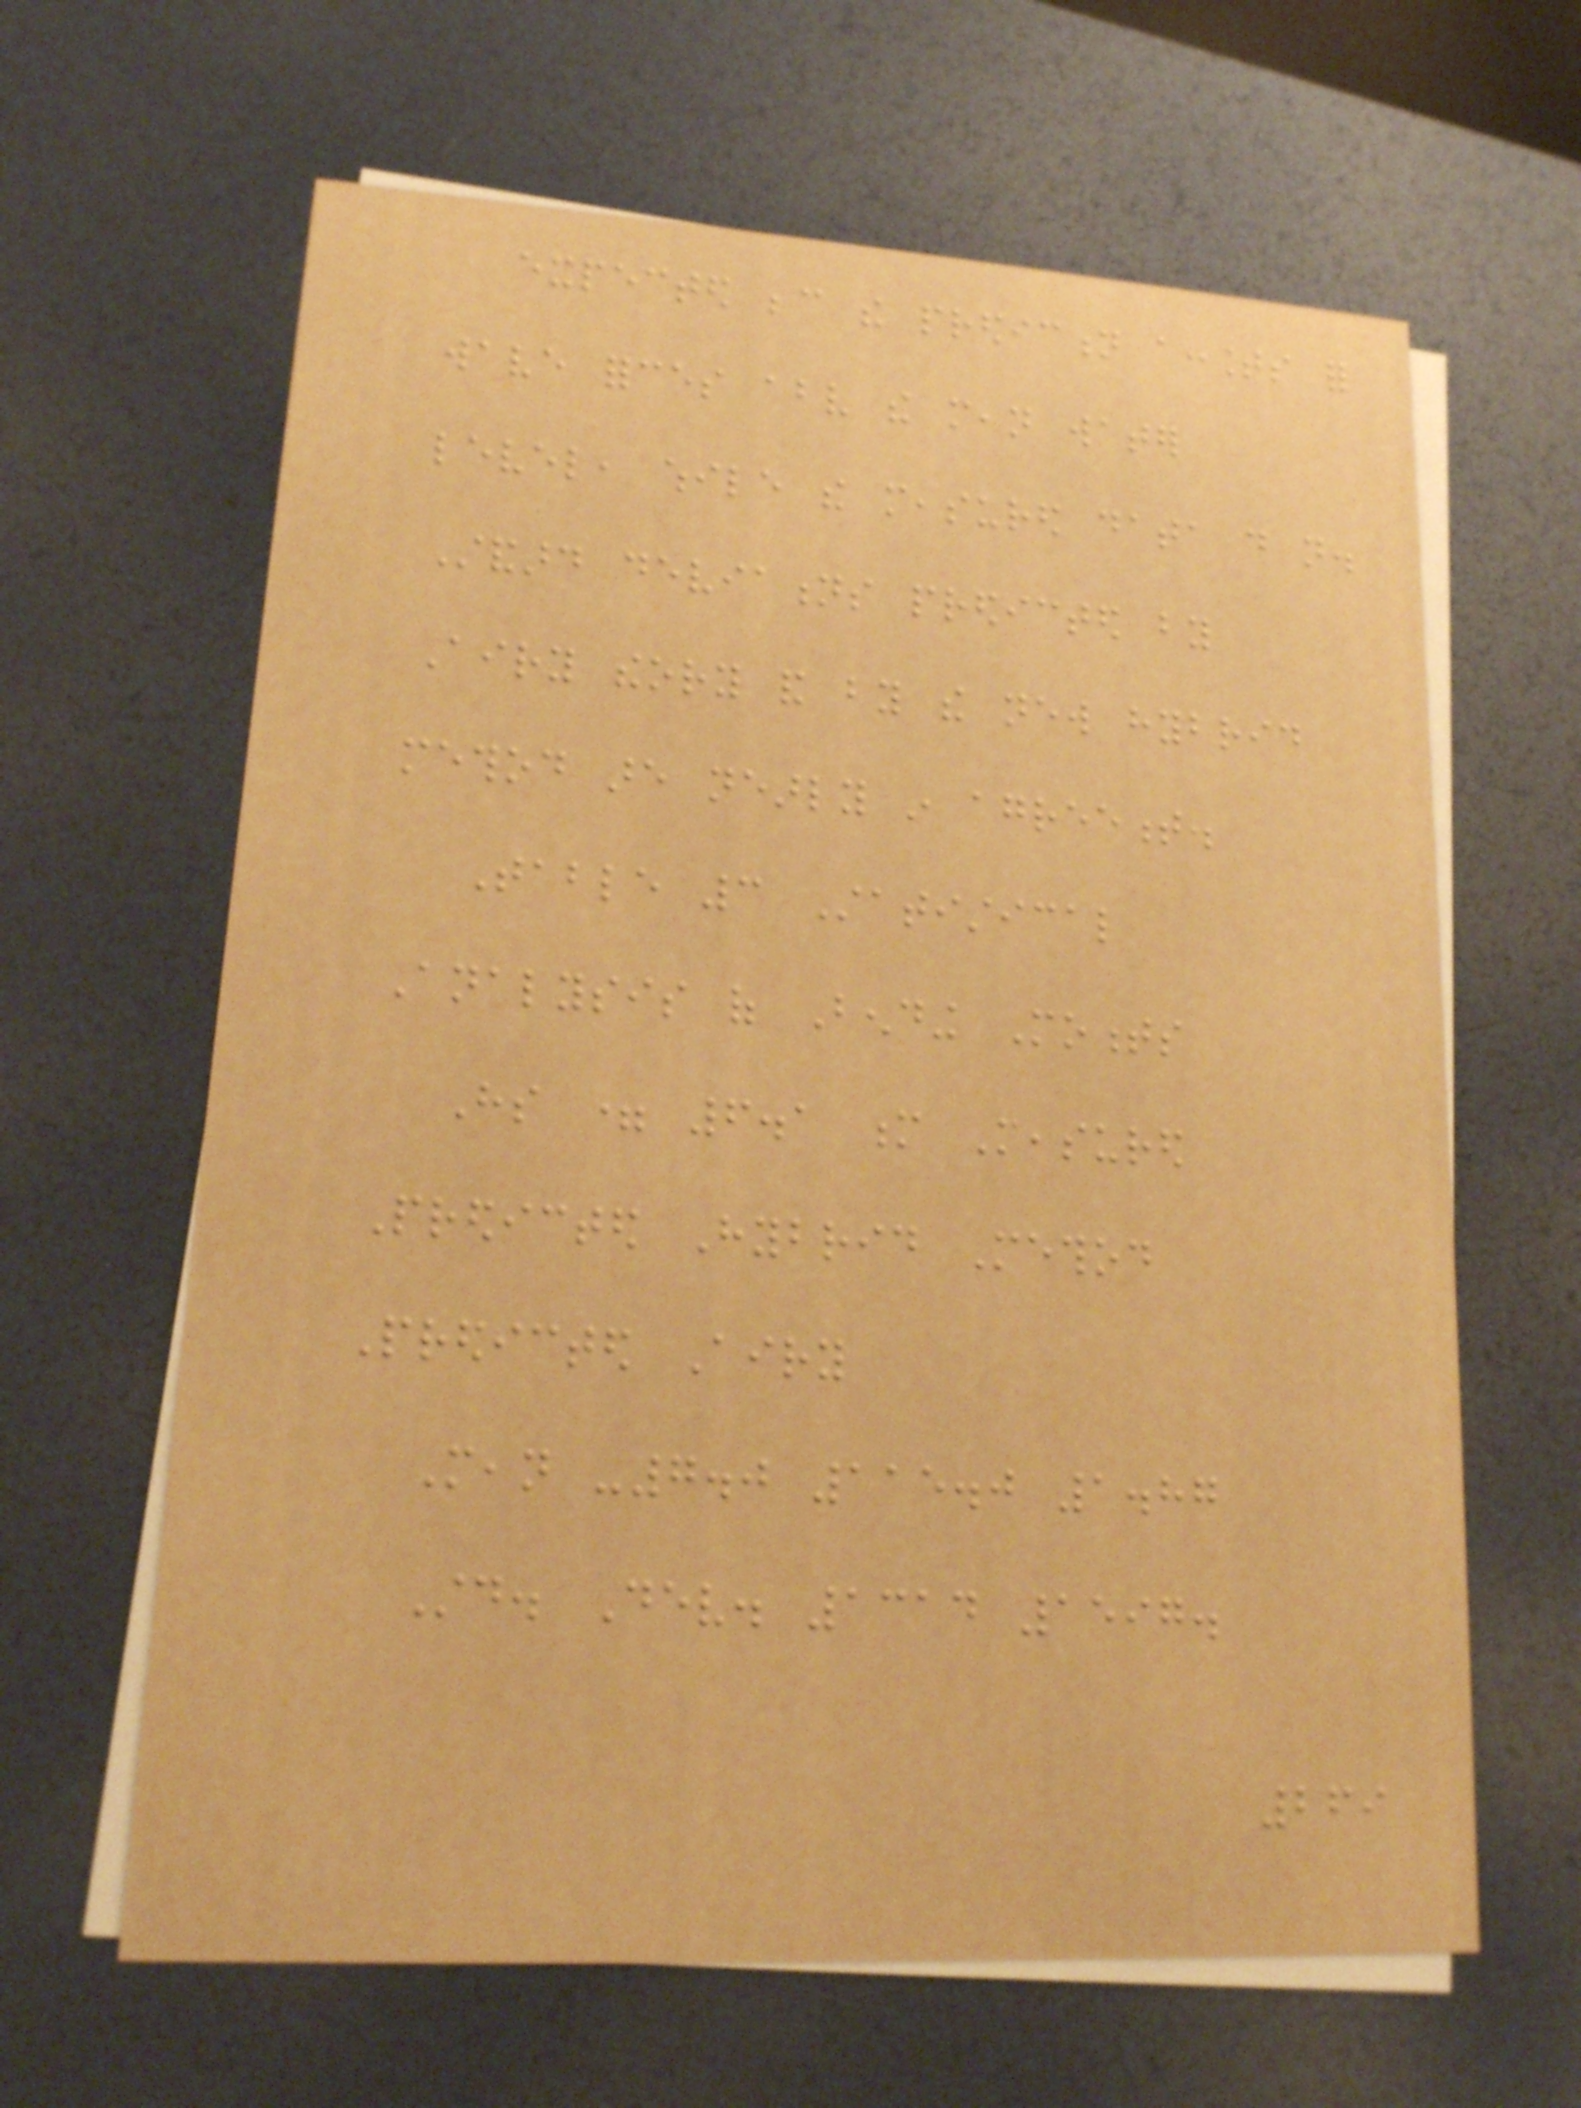expected because the prediction accounts for
wave forces above the mean water
level, while the measured data do not.
Standard deviations predicted by
Airy theory and by the new hybrid
method are nearly in agreement.
Table 3 Statistical
Analysis of Bending Moments
Hs = 6.1 m Measured
Predicted Hybrid Method
Predicted Airy
Mean -7.0 115.0 1.87
Std. Dev. 1314 1597.
269
